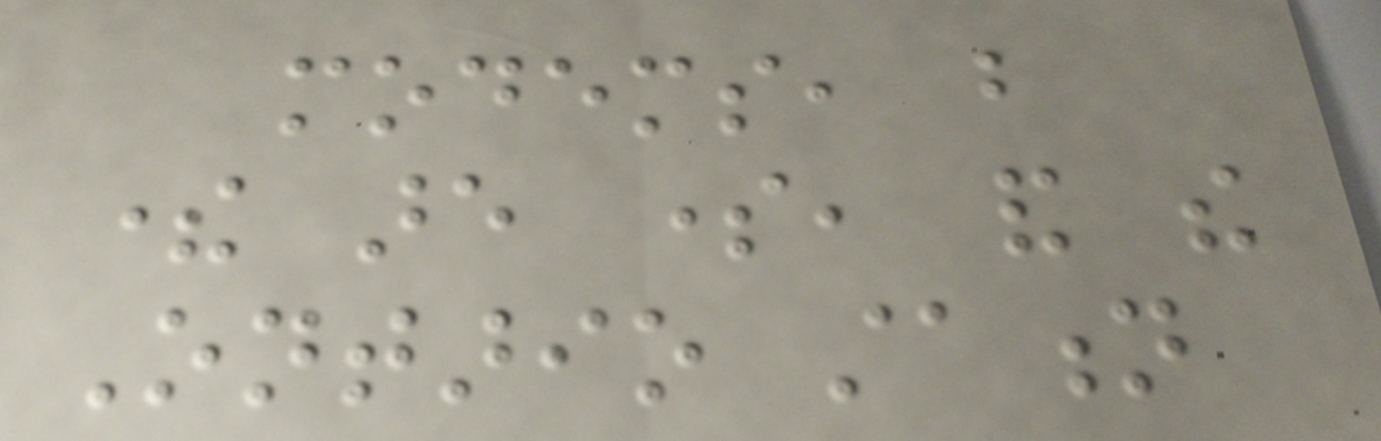modems, but
there are some, and the
Ontario station
